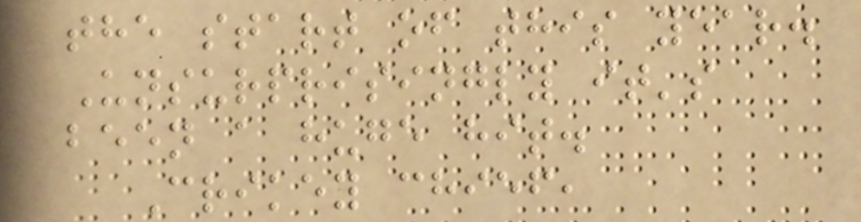the start of this year.
Unsurprisingly it's
been a huge hit.
Crikey chief,
